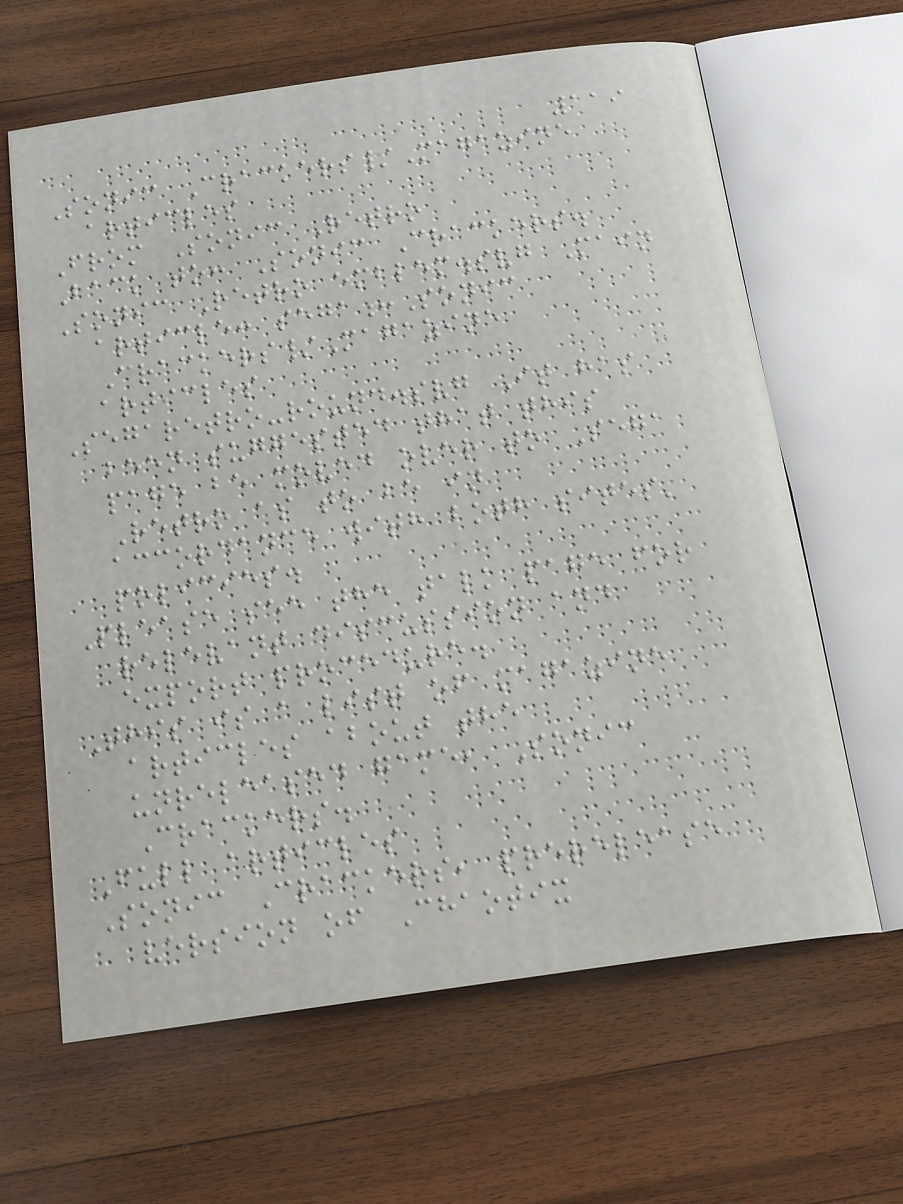119
Sonic Crackers/Magazine
articles
From Sonic Retro
Back to: Sonic Crackers.
Sonic Retro emblem.svg Main
article: sega:Sonic
Crackers/Magazine
articles
Segaretro-round.svg It has
been suggested that this
page be moved over to Sega
Retro as to be in
accordance with both sites'
policies.
Please see the talk page for
relevant discussion and
export procedure.
This is a list of magazine
articles about the
unreleased game, Sonic
Crackers.
Full articles
Sonic Crackers, prerelease
version of Chaotix
